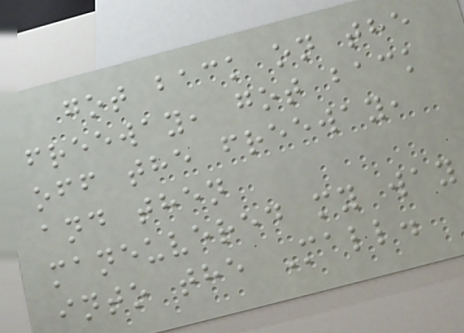got back on the
freeway, got back
off the freeway,
and then
maneuvered my way
into the Mall.
